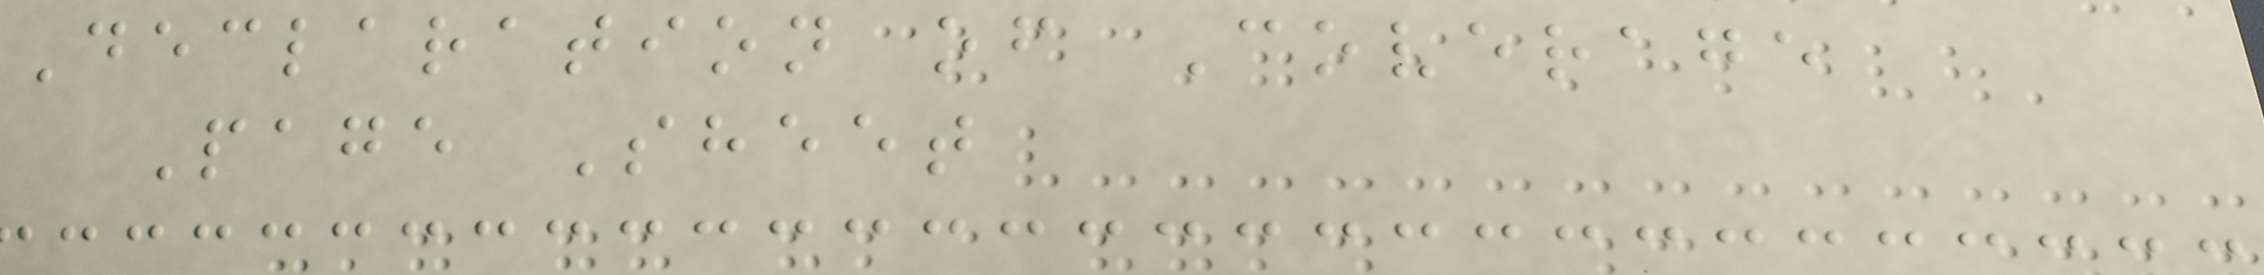Declaration of Coverage
Page Sheet
